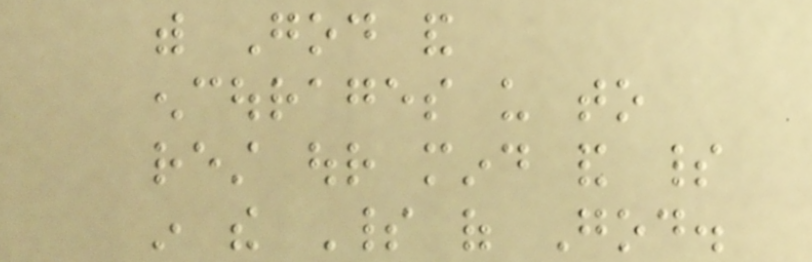with God and
encourages us to
rest our mind and spirit
in the Spirit of God.
